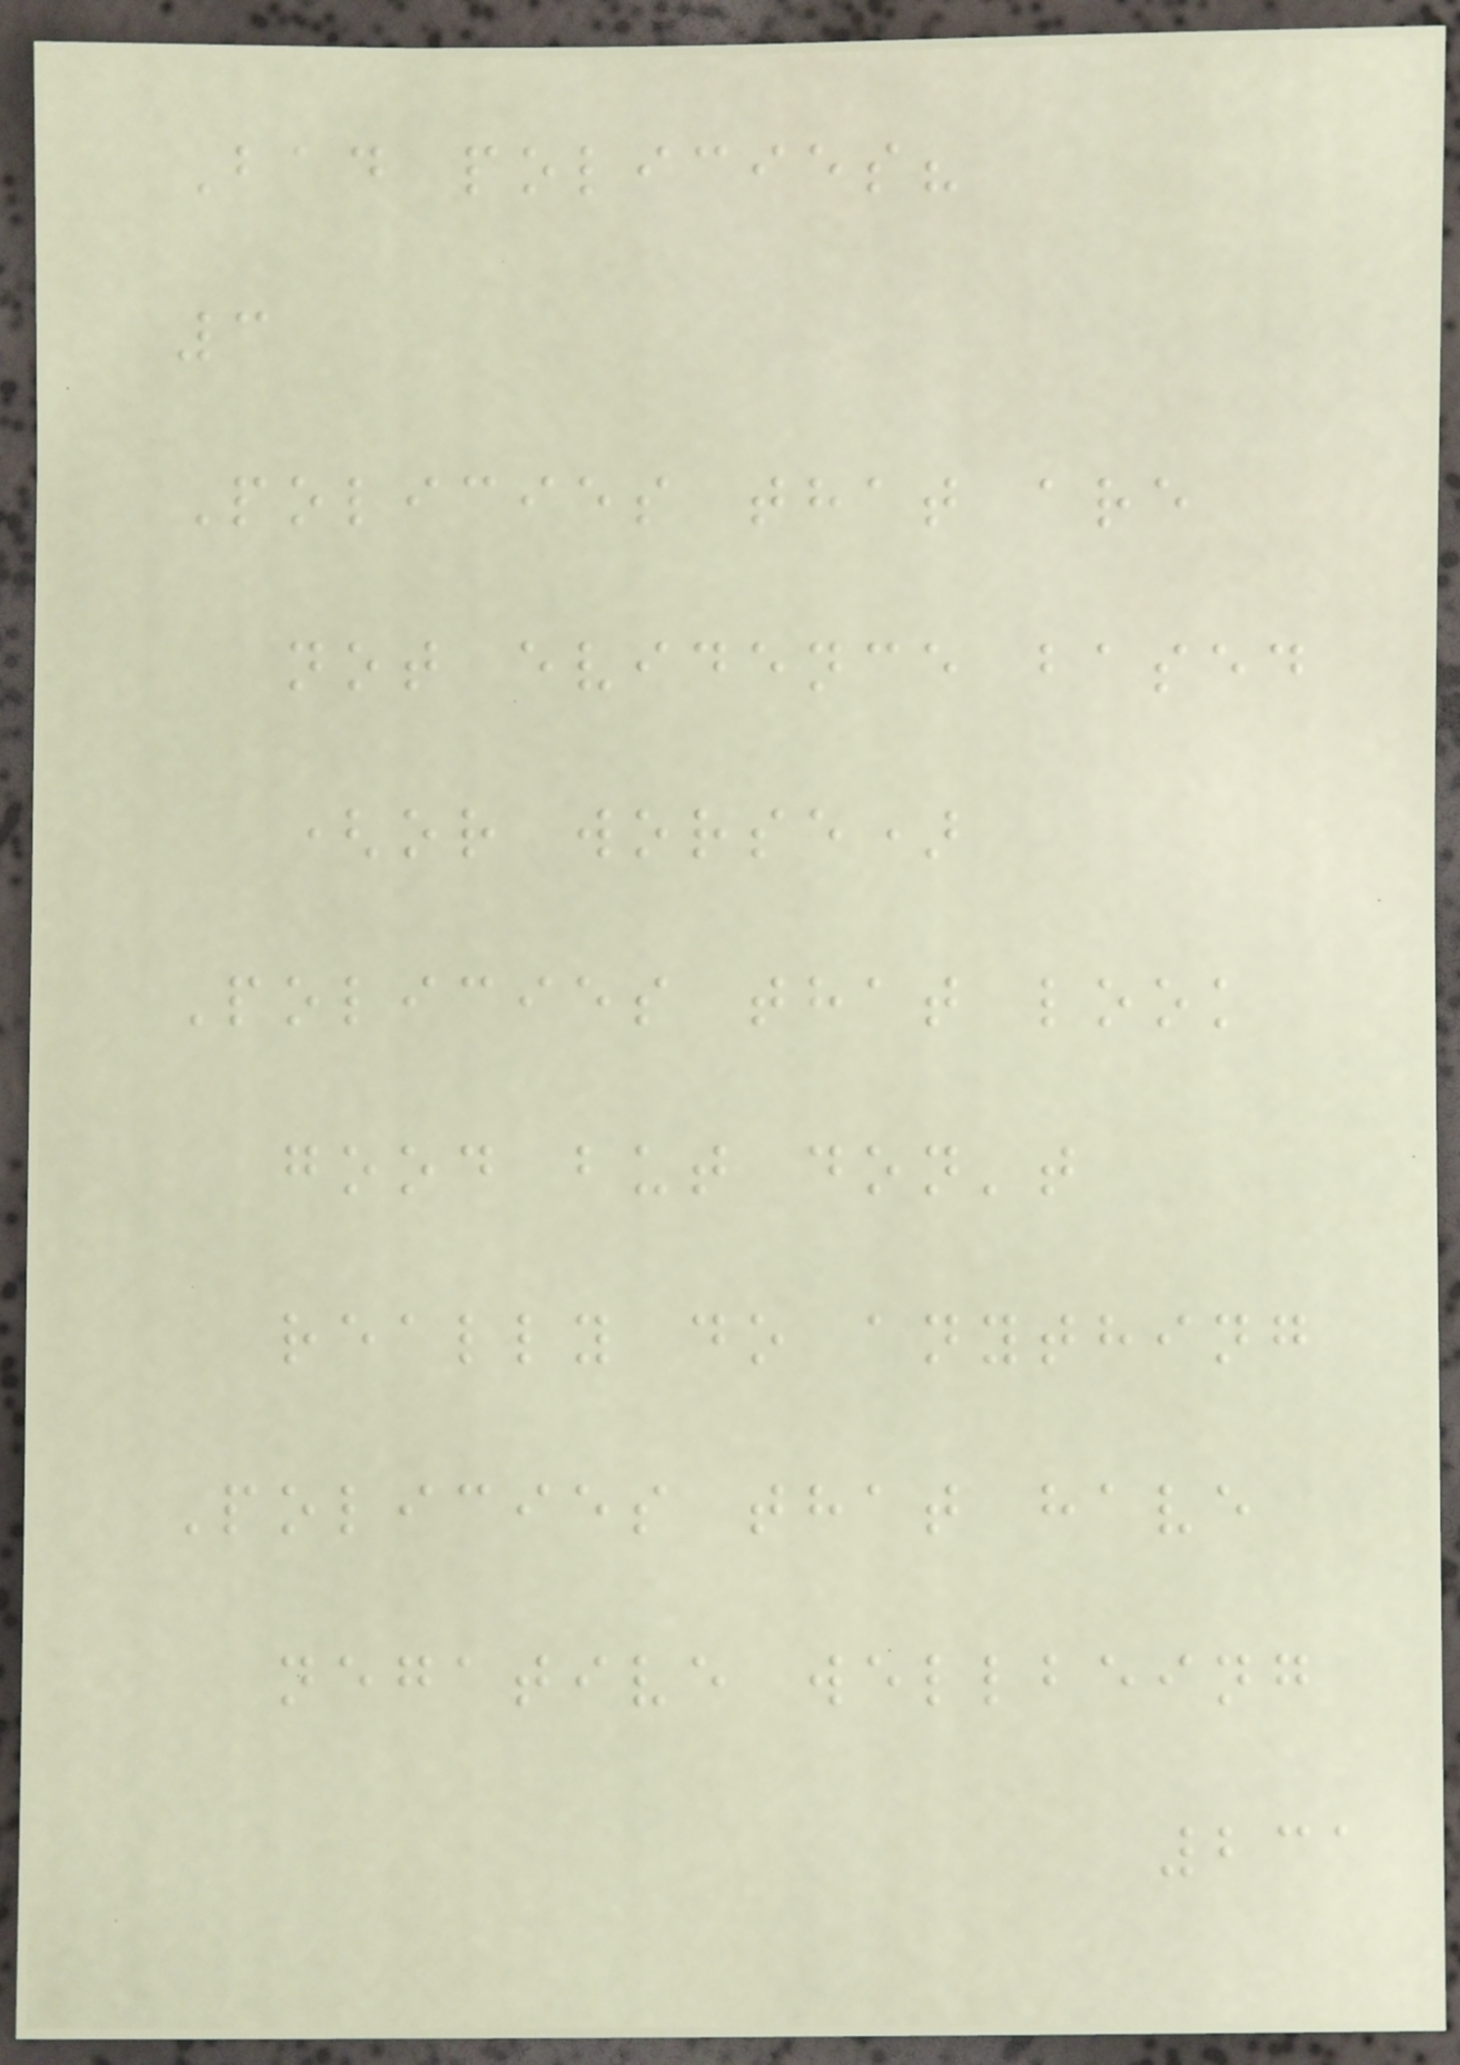Bad policies?
3
Policies that are
not evidence based
(or worse)
Policies that look
good but don't
really do anything
Policies that have
negative wellbeing
231
